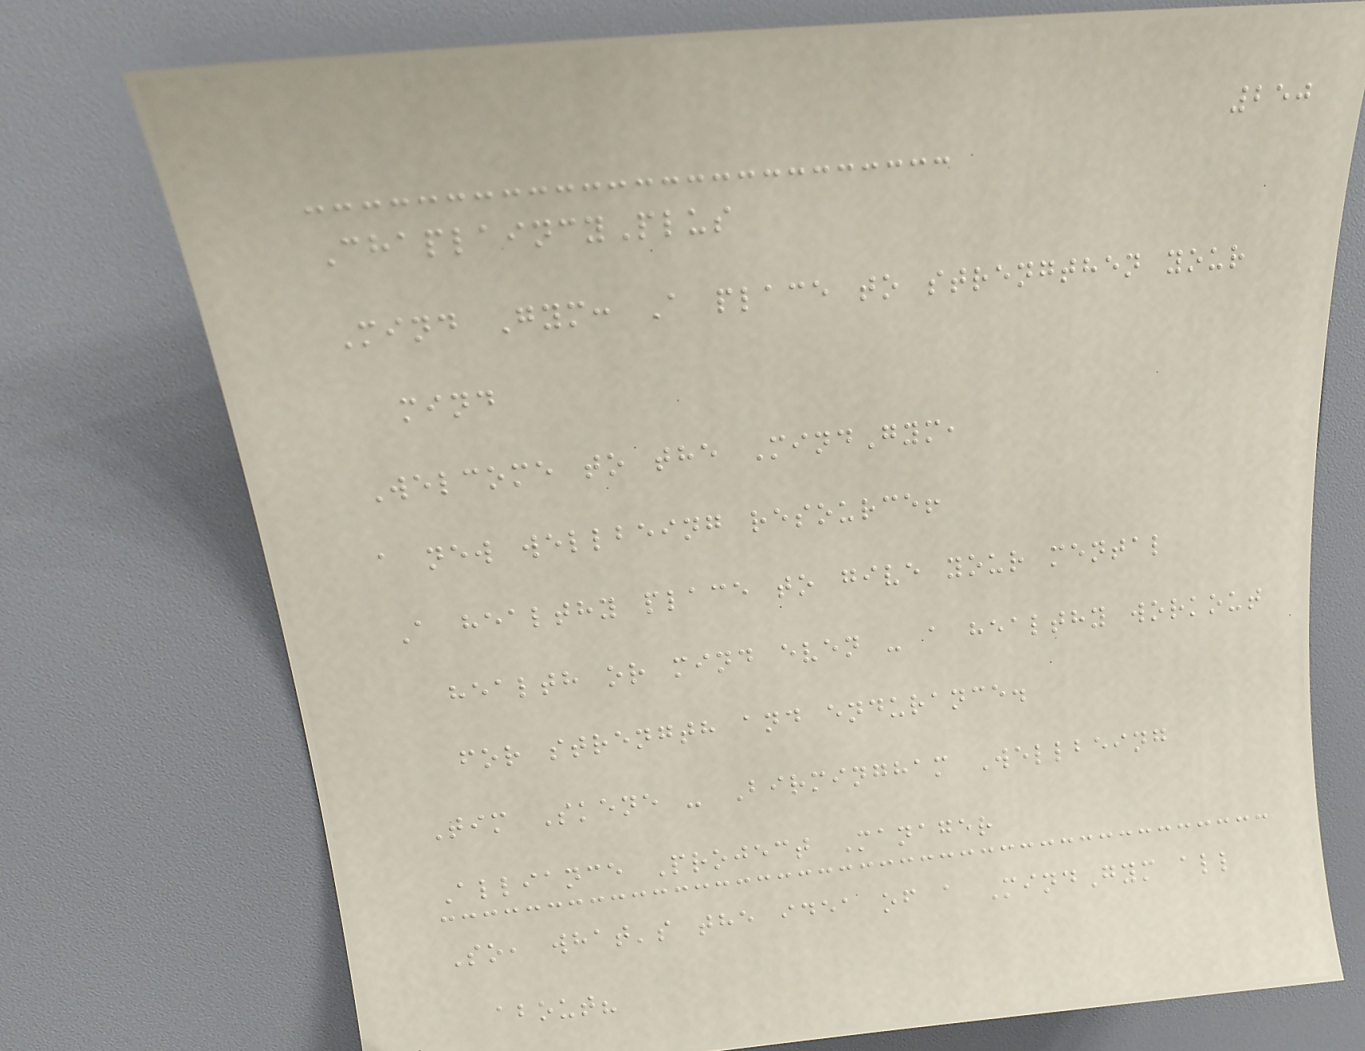250
ChaplaincyPlus
Mind Gym: A place to strengthen your
mind
Welcome to the MindGym,
a new wellbeing resource!
A healthy place to give your mental
health or mind even - a healthy workout
for strength and endurance.
Tim Skene - Birmingham Wellbeing
Alliance Project Manager
So, what's the idea of a MindGym all
about?
